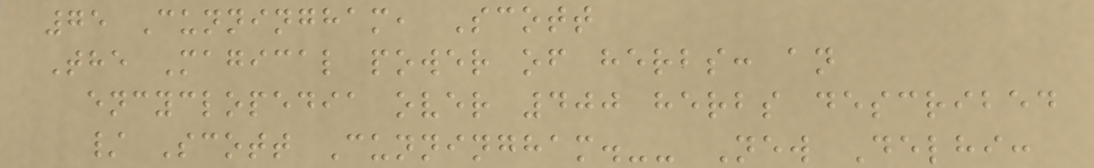75 Cunningham, Scott
The Magical power of herbs: an
encyclopedia over 400 herbs described
/ Scott Cunningham.-- New Delhi:
